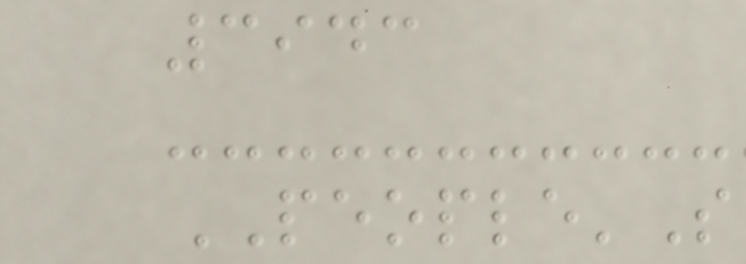3943
PEOPLE'S
